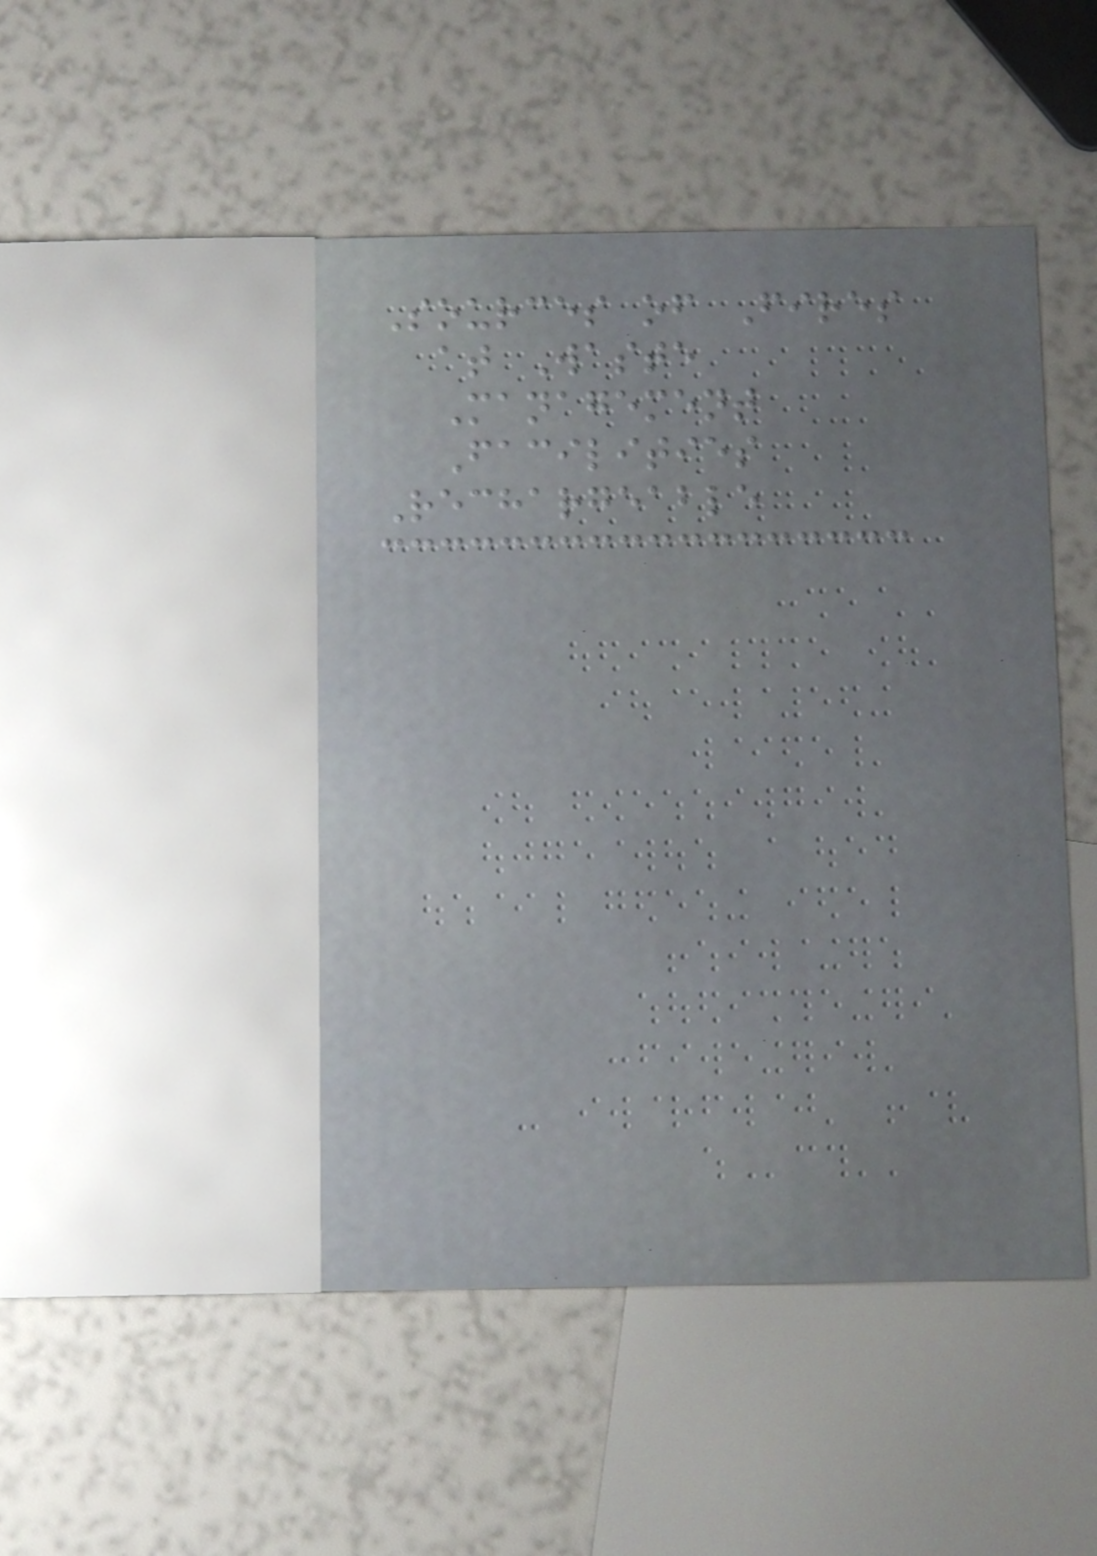Sources of Fires
at Waste
Management
Facilities
Rechargeable
